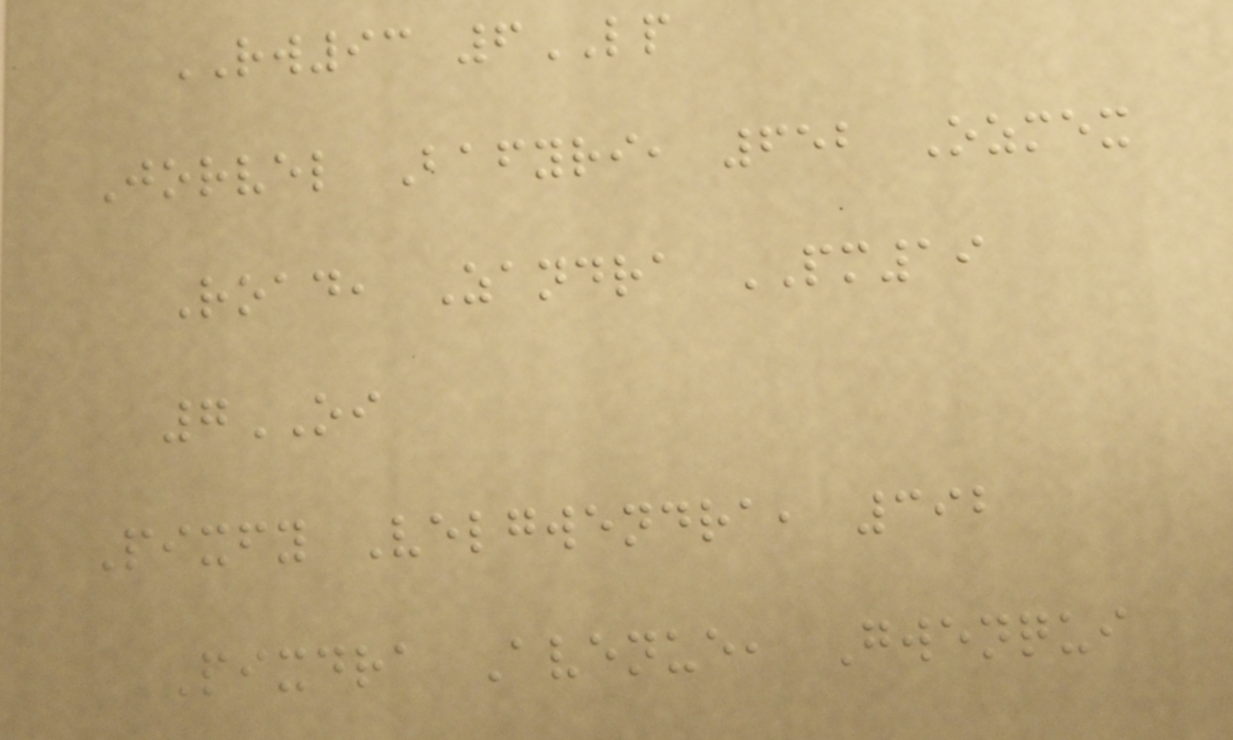RW93 6LP
Jorvel Bafyri, 652 Ozmex
Road, Zandra PM19
7OI
Pixfy Velgwendra, 392
Pixdra Avenue, Gwenqui
